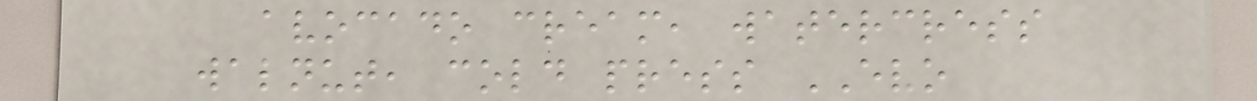avocado cream, watercress
walnut, cold press EVO
